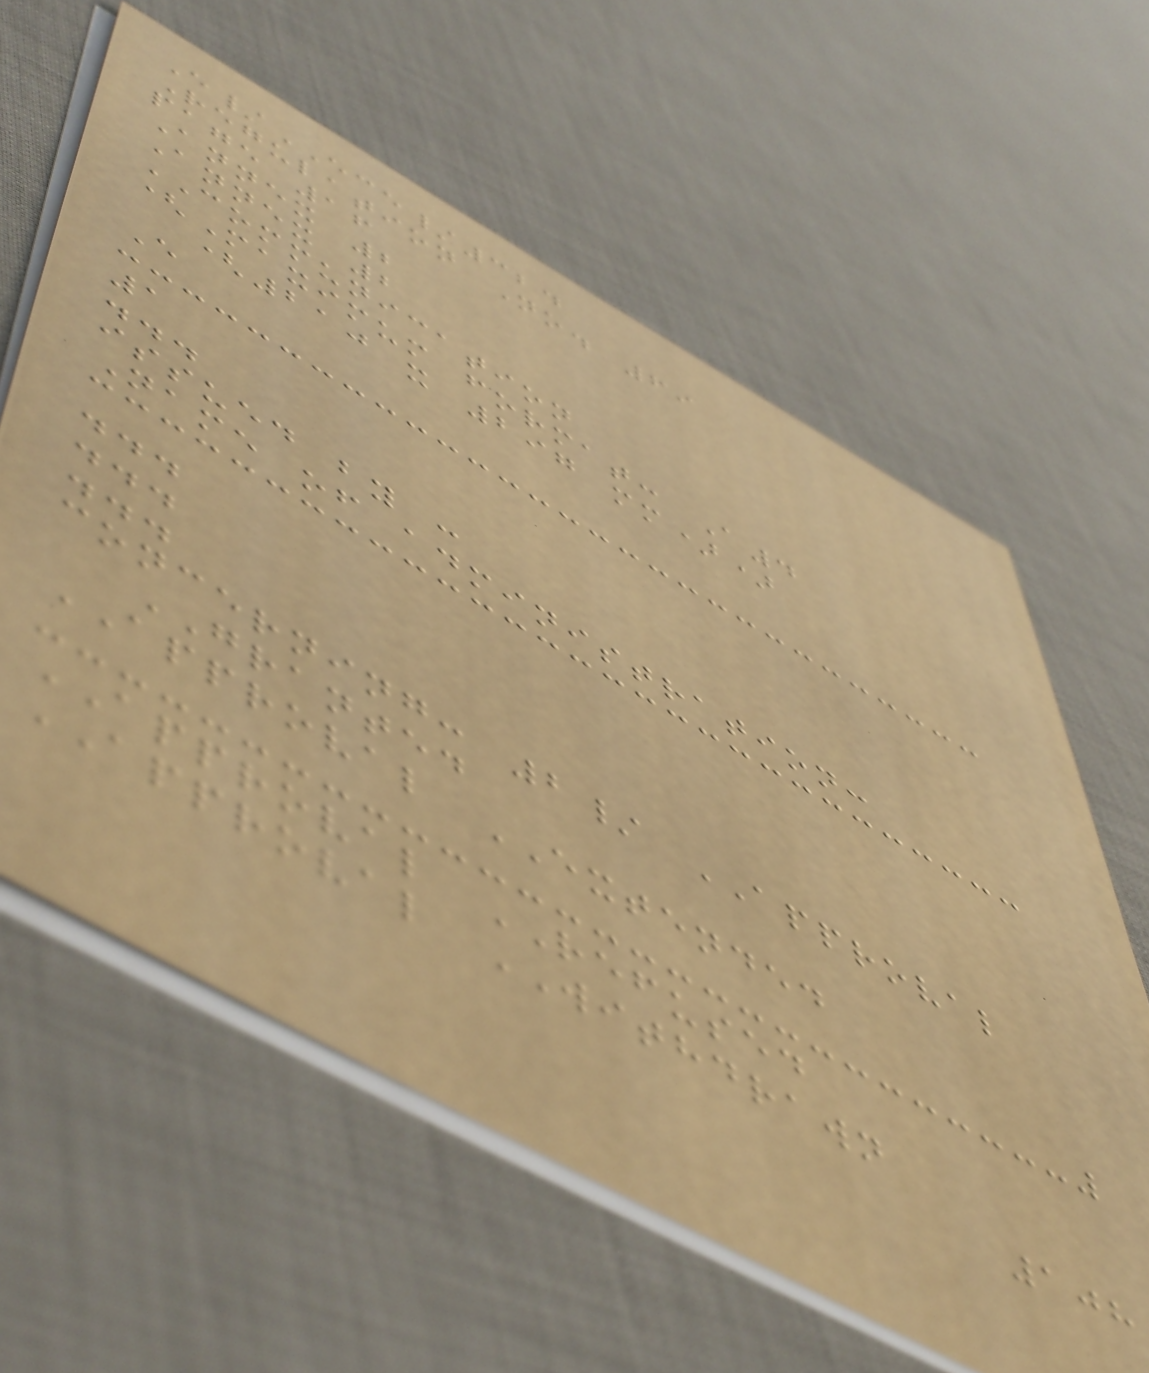E/ECE/324
Regulation No. 69
page 16
Annex 2
Annex 2
COMMUNICATION
(Maximum format: A4
(210 x 297 mm))
E
1
...
issued by :
Name of administration:
...
...
...
concerning: 2/ APPROVAL
GRANTED
APPROVAL EXTENDED
APPROVAL REFUSED
APPROVAL WITHDRAWN
108
